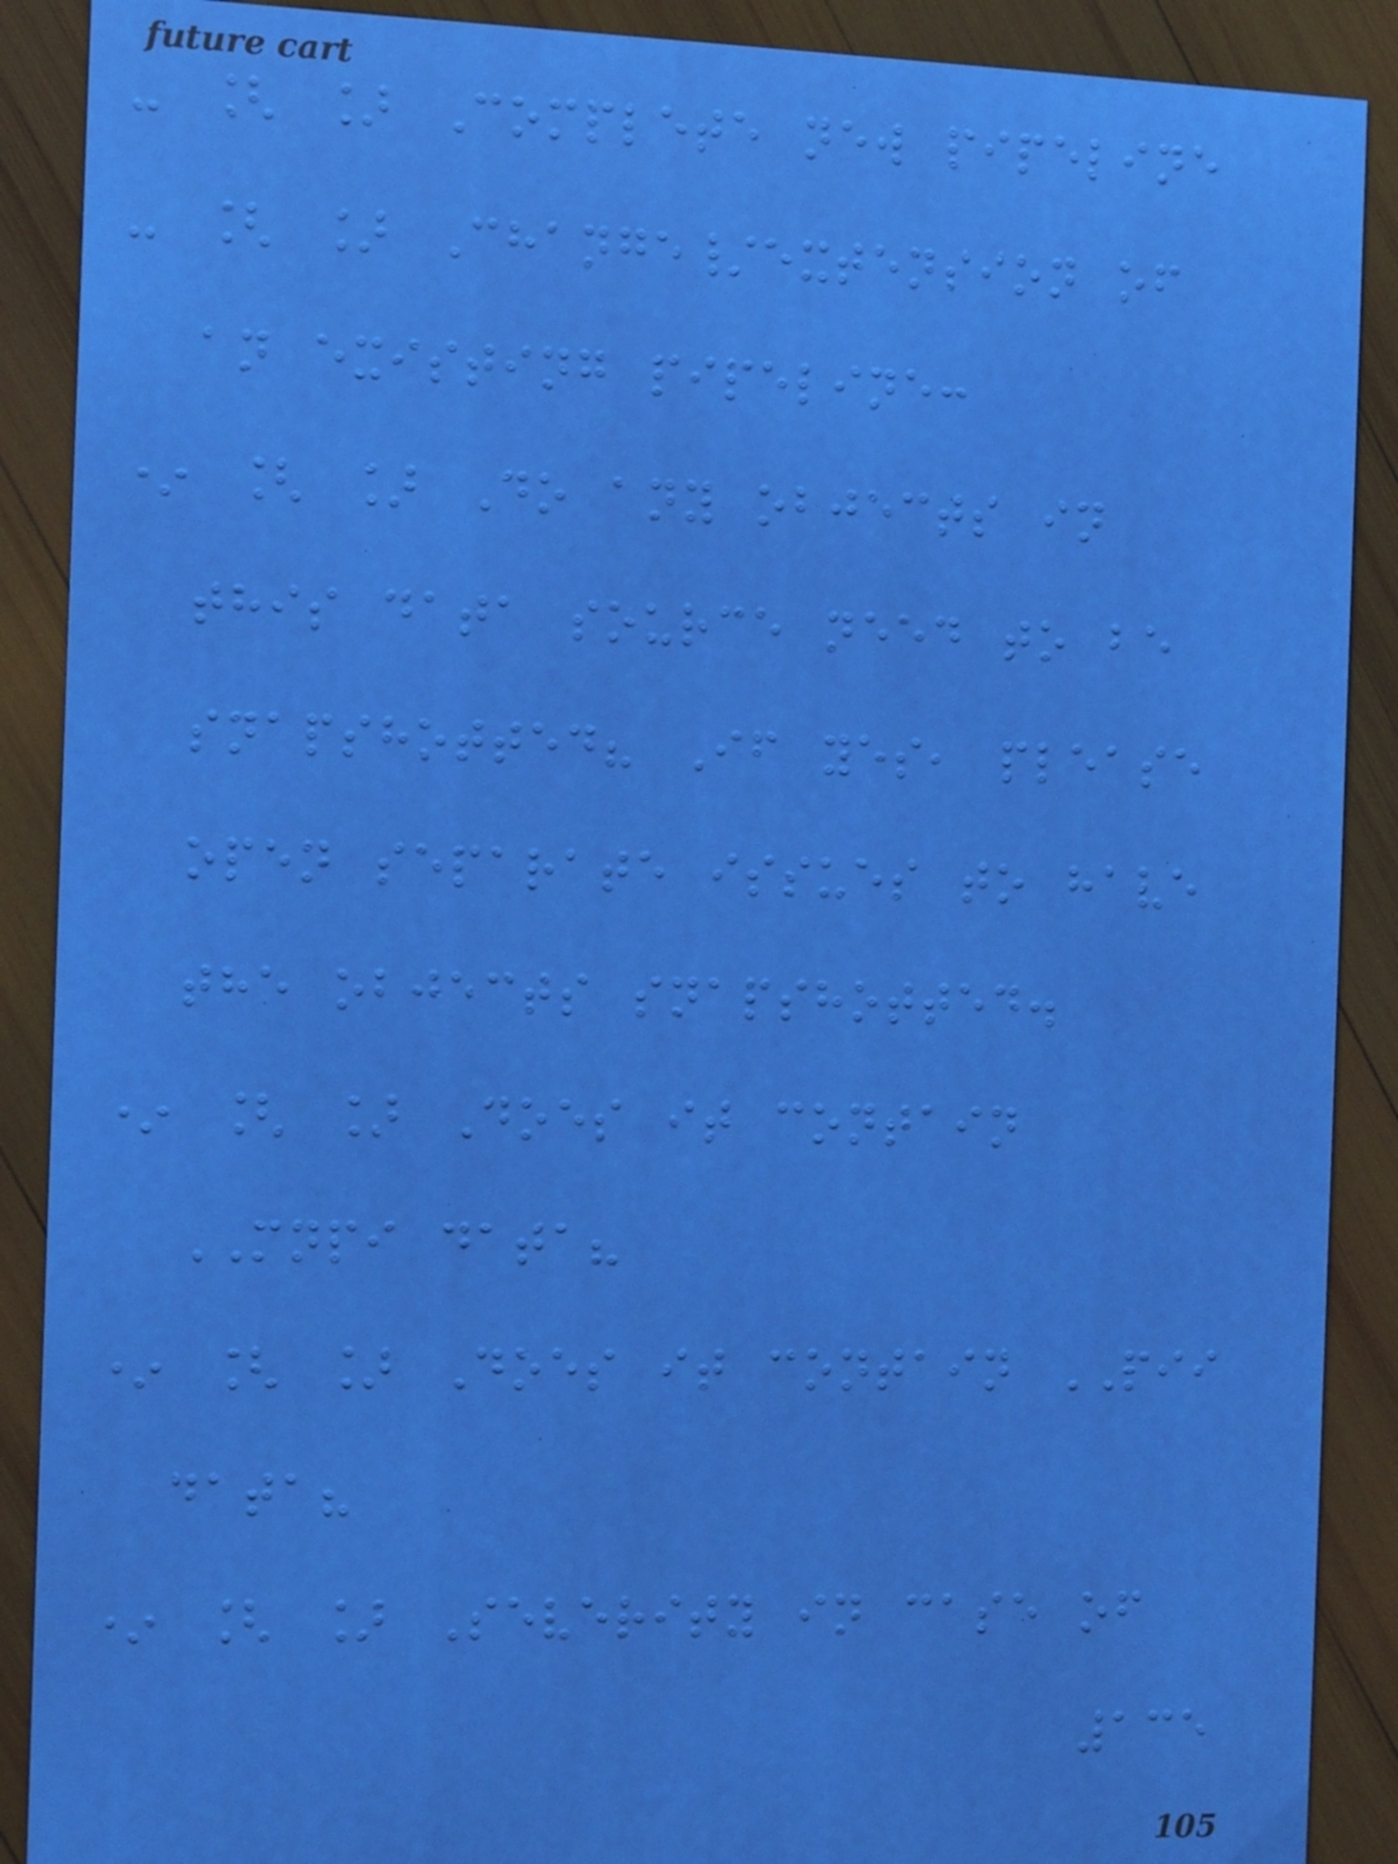- [ ] Complete new pipeline
- [ ] Change/extension of
an existing pipeline:
* [ ] Do any objects in
this data source need to be
snapshotted? If yes, please
open separate issues to have
the objects snapshotted.
* [ ] Does it contain
MNPI data?
* [ ] Does it contain PII
data?
* [ ] Severity in case of
135
